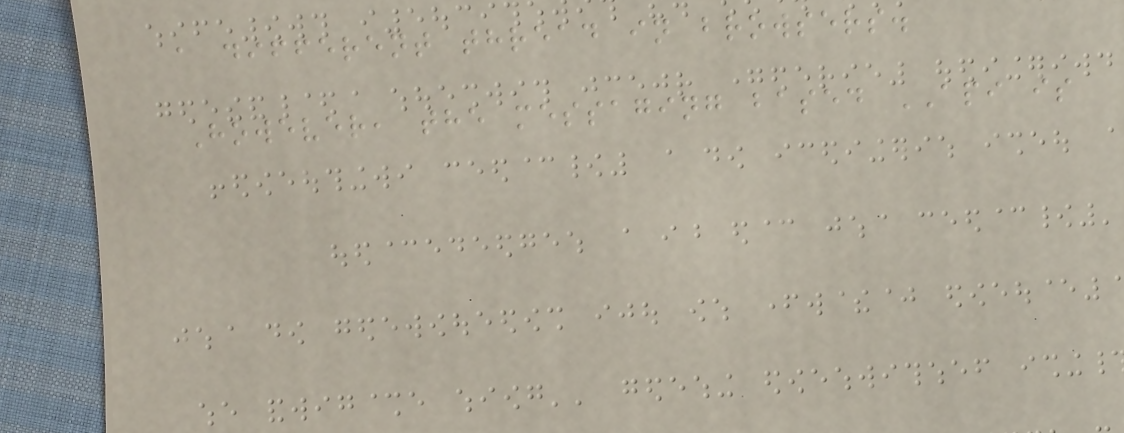a different thread in browsers.
However, the messaging based API is
